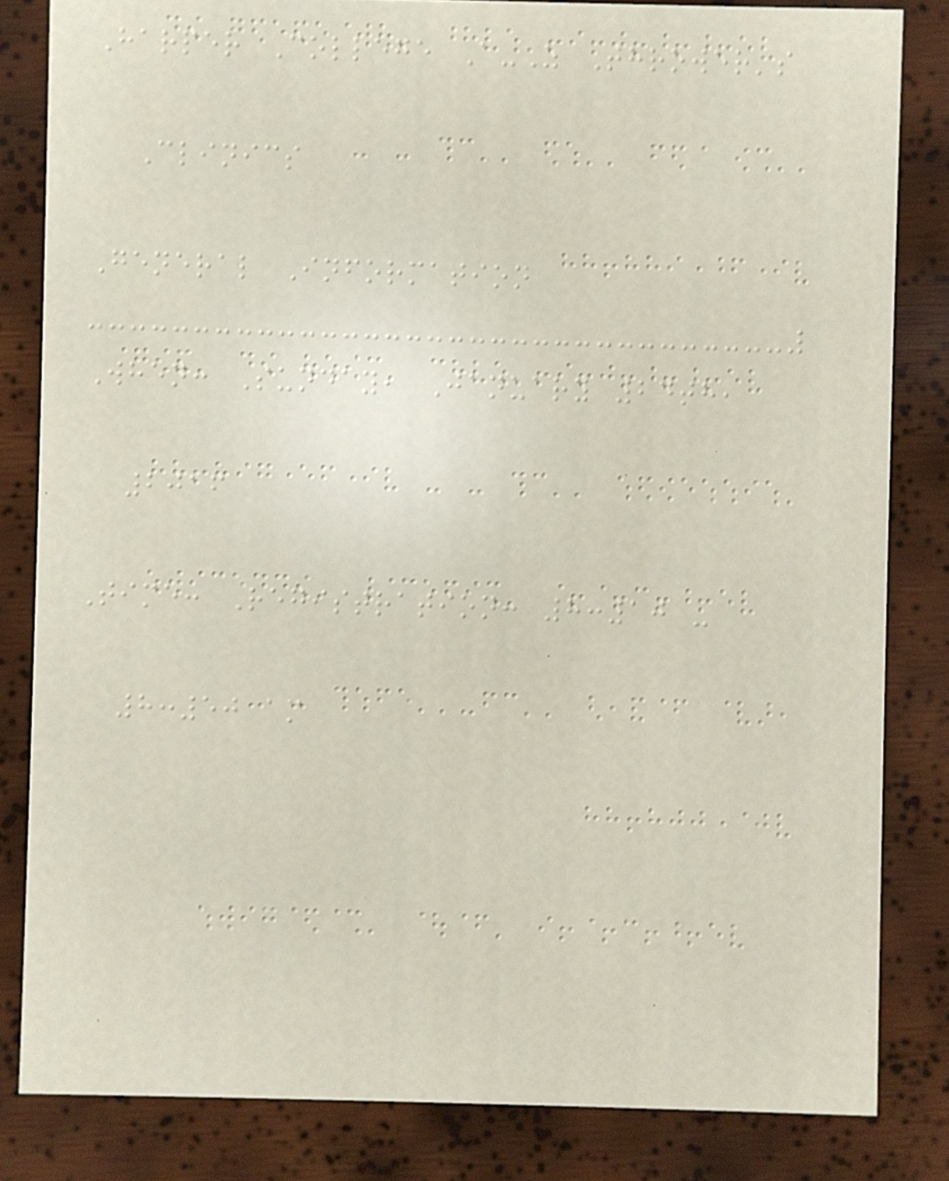Harper College A-Z Thrower's
Clinics
General Information
When: Sunday, January 24th,
2016
Time: Registration: 8:10 -
8:50 am
